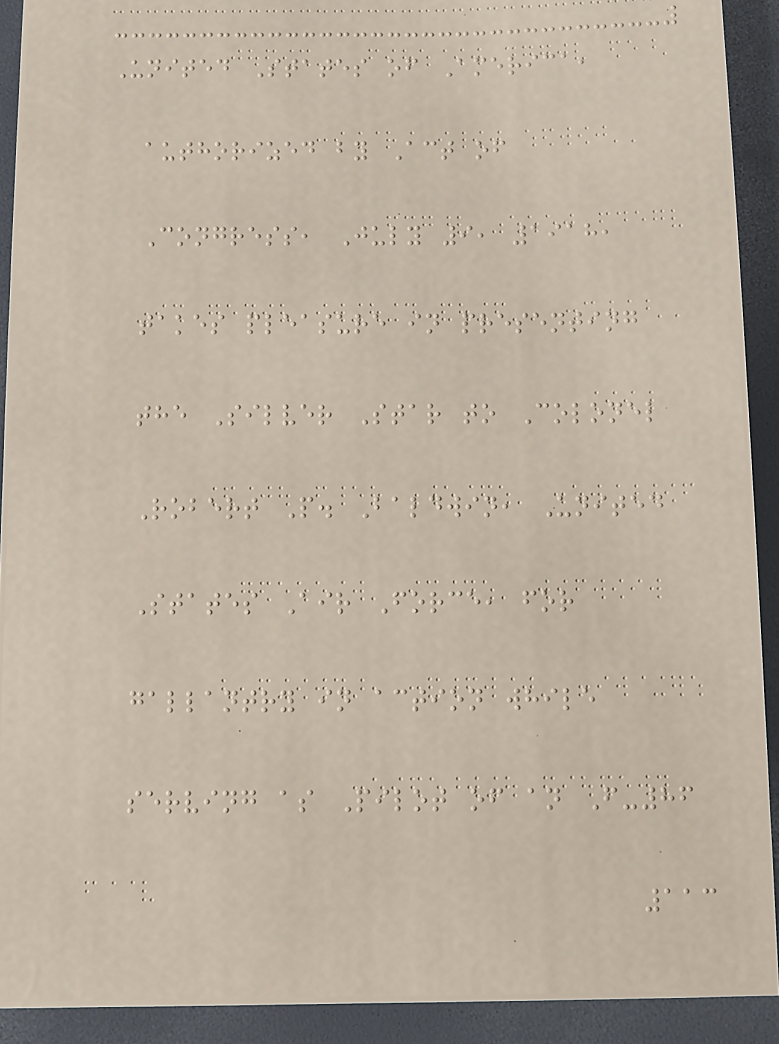United States of America,
authorized by Act of
Congress, July 9, 1918,
takes pleasure in presenting
the Silver Star to Colonel
Robert P. Baldwin, United
States Air Force, for
gallantry in action while
serving as Pilot of an F-86
113
